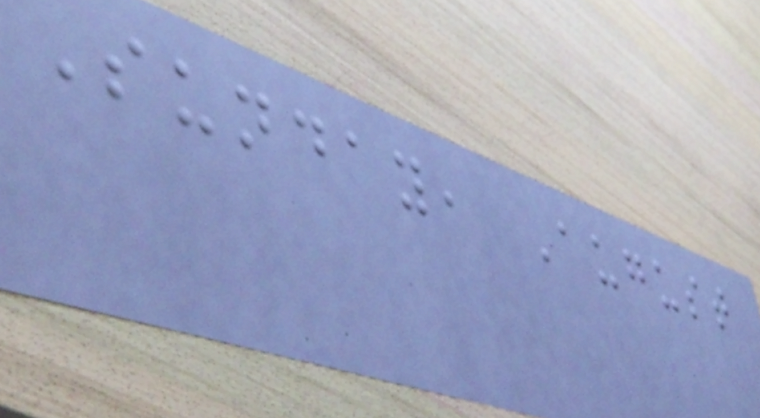Sunday, August
